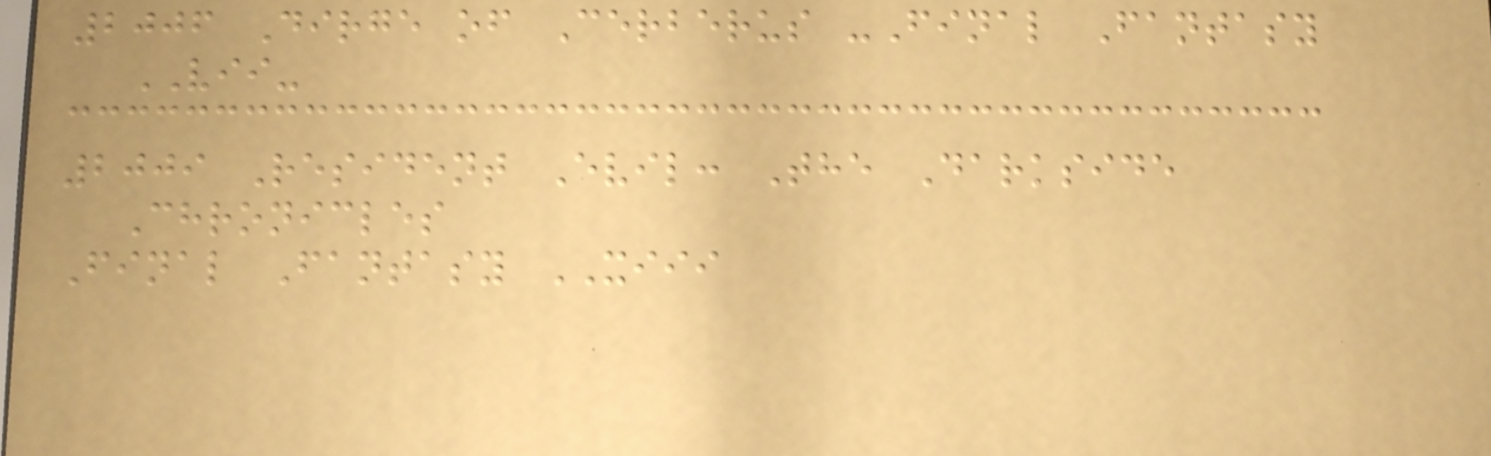2006 Dirge of Cerberus -Final Fantasy
VII-
2009 Resident Evil: The Darkside
Chronicles
Final Fantasy XIII
